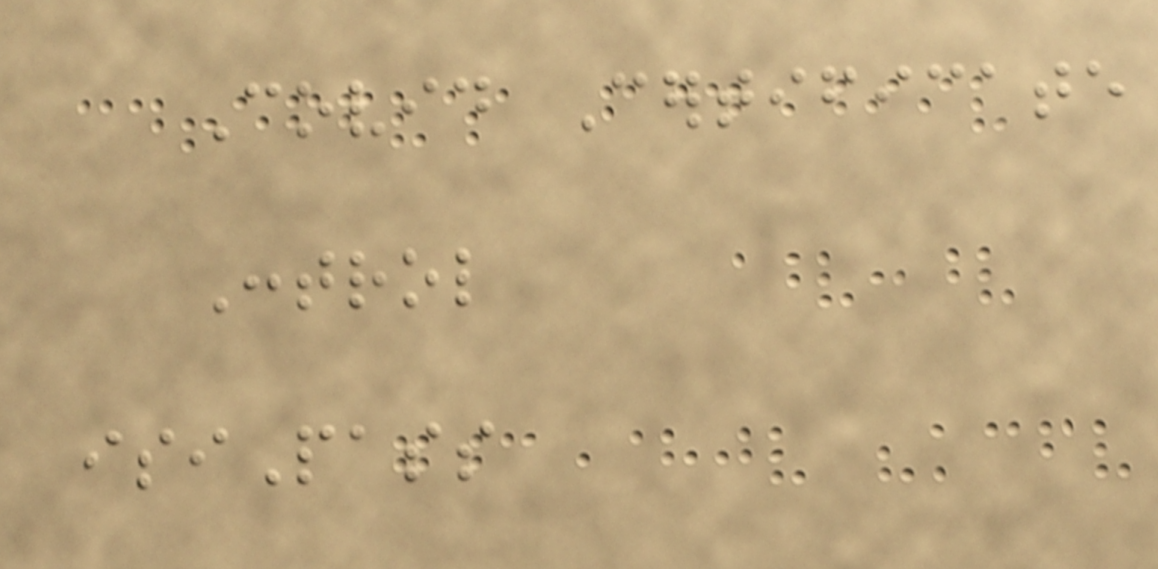Covid Certificate
Control
isiPass
